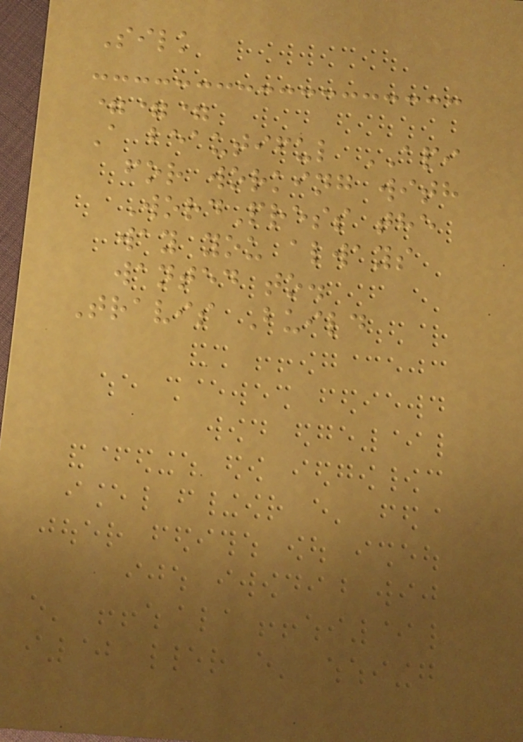Silk
===
A beautiful API
for working with
WordPress the
way you always
wanted to.
Travis Build
